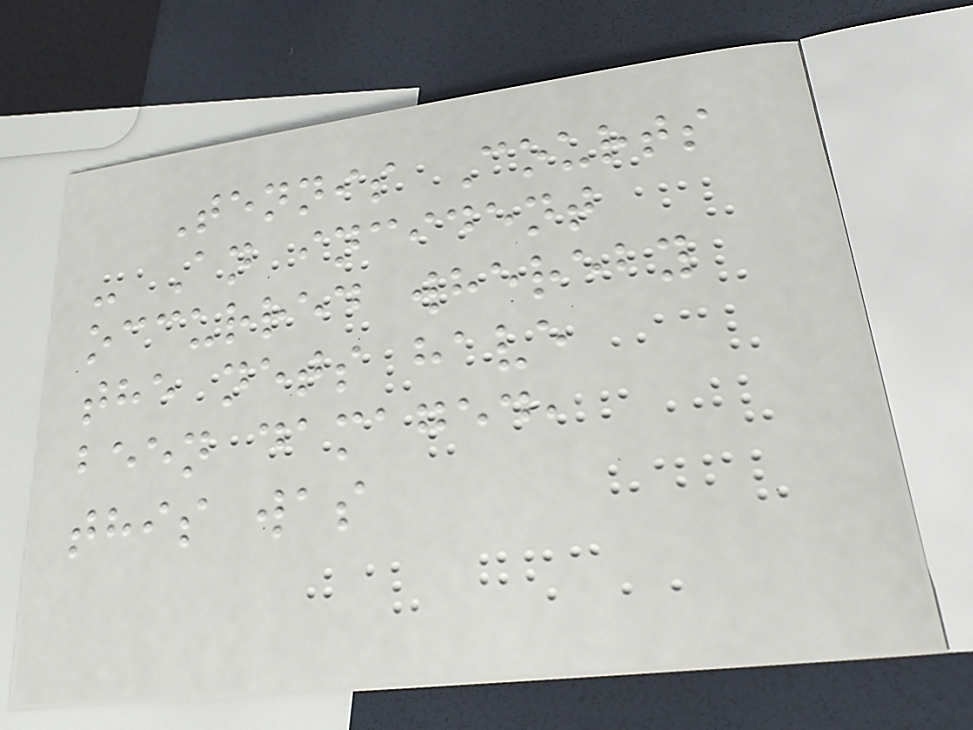Tennis Courts
- An incident
occurred whereby
the nets have
been damaged,
this was
